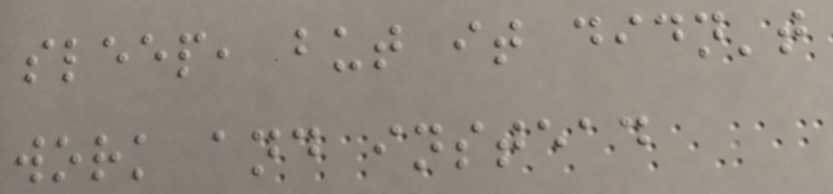sleep, but it didn't
work and instead
